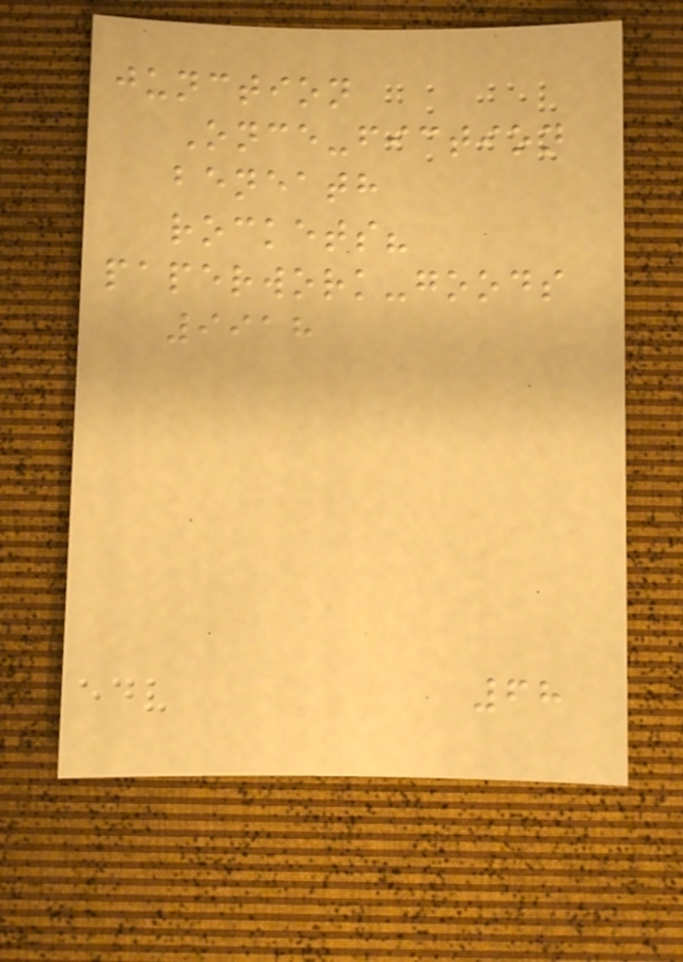junction
Once-fiction
beneath
rockets?
paperwork-goods
9918
68
